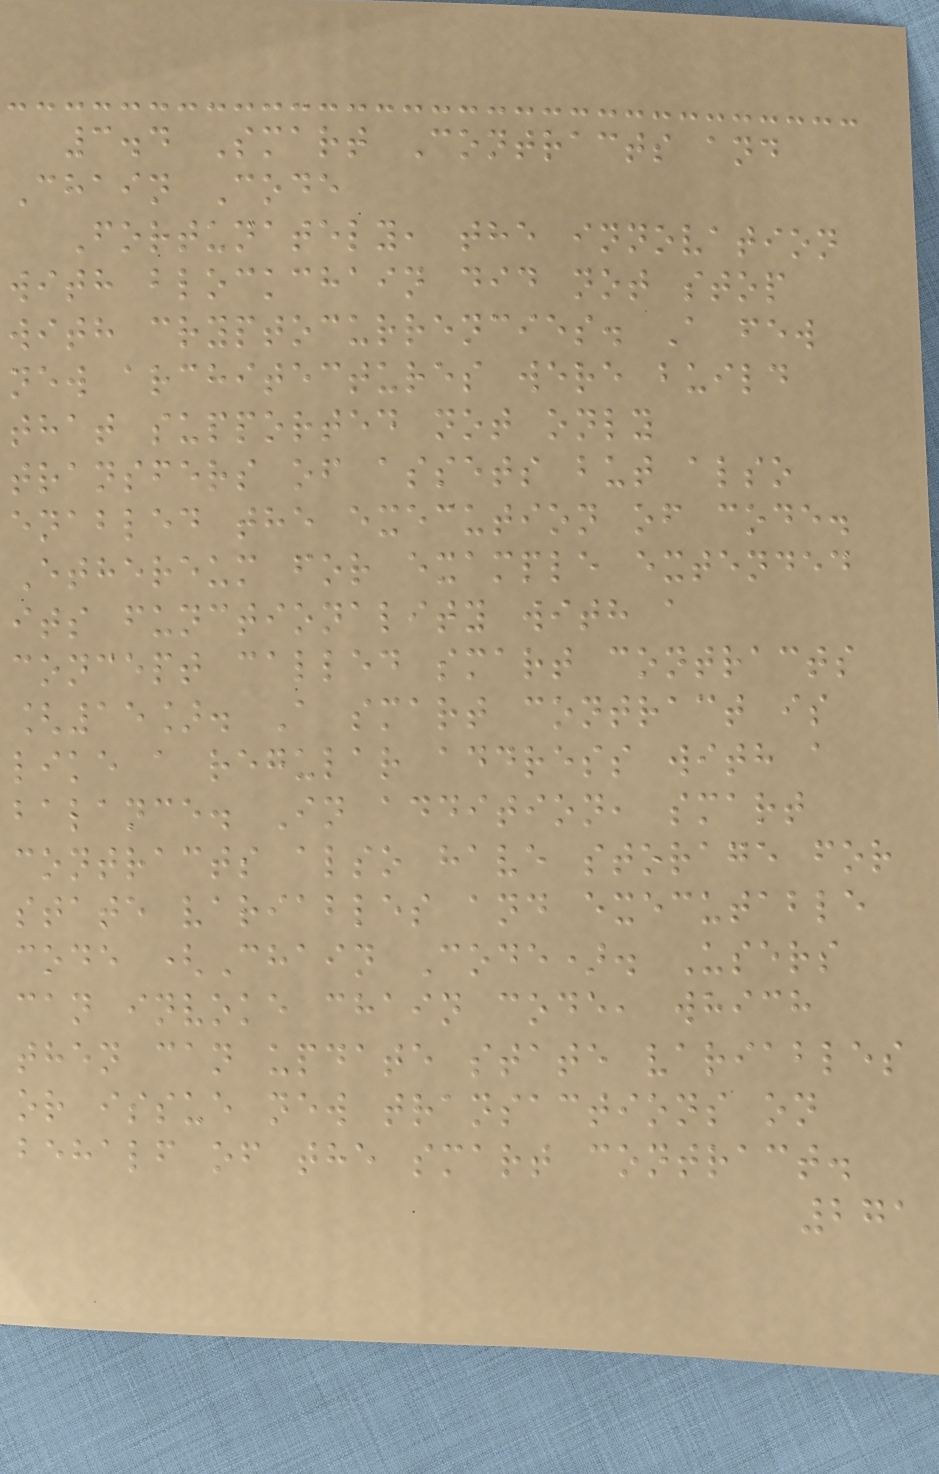3.4 Smart Contracts and
Chain Code
Fortunately, the innovation
with blockchain did not stop
with cryptocurrencies. A few
new architectures were build
that supported not only
transfers of assets but also
enabled the execution of code.
Ethereum for example extended
its functionality with a
concept called smart contracts
[15]. A smart contract is
like a regular address with a
balance. In addition, smart
contracts also have storage for
state variables and executable
code (Chain Code). Users
can invoke chain code, which
then can update state variables
or issue new transactions on
behalf of the smart contract.
271
